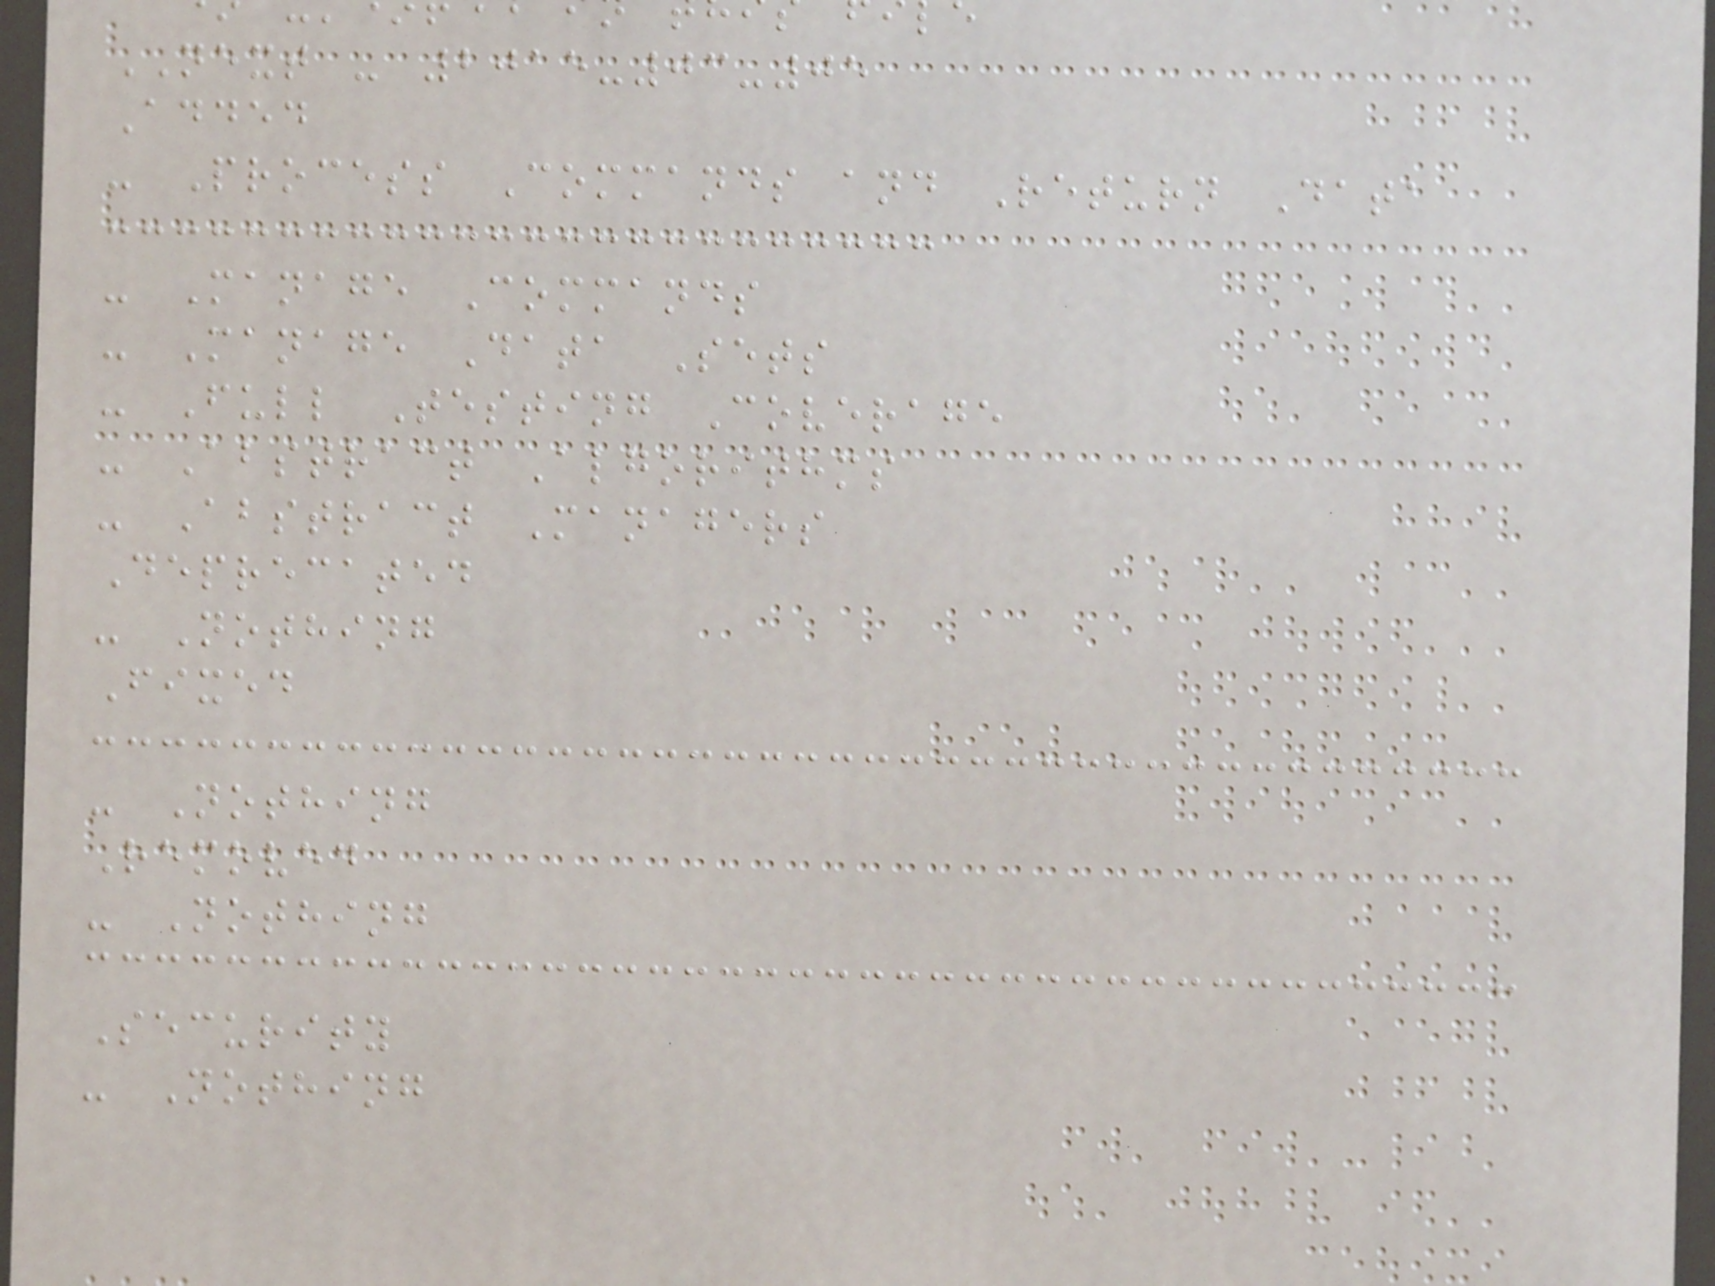NEXT - 2015-03-05
Added
- Process Commands and Return Data
- Manage Commands
- Manage Data Sets
- Full Testing Coverage
- Abstract Algorithms
- Abstract Managers
Deprecated
- Nothing
Fixed
- Nothing
Removed
- Nothing
Security
- Nothing
